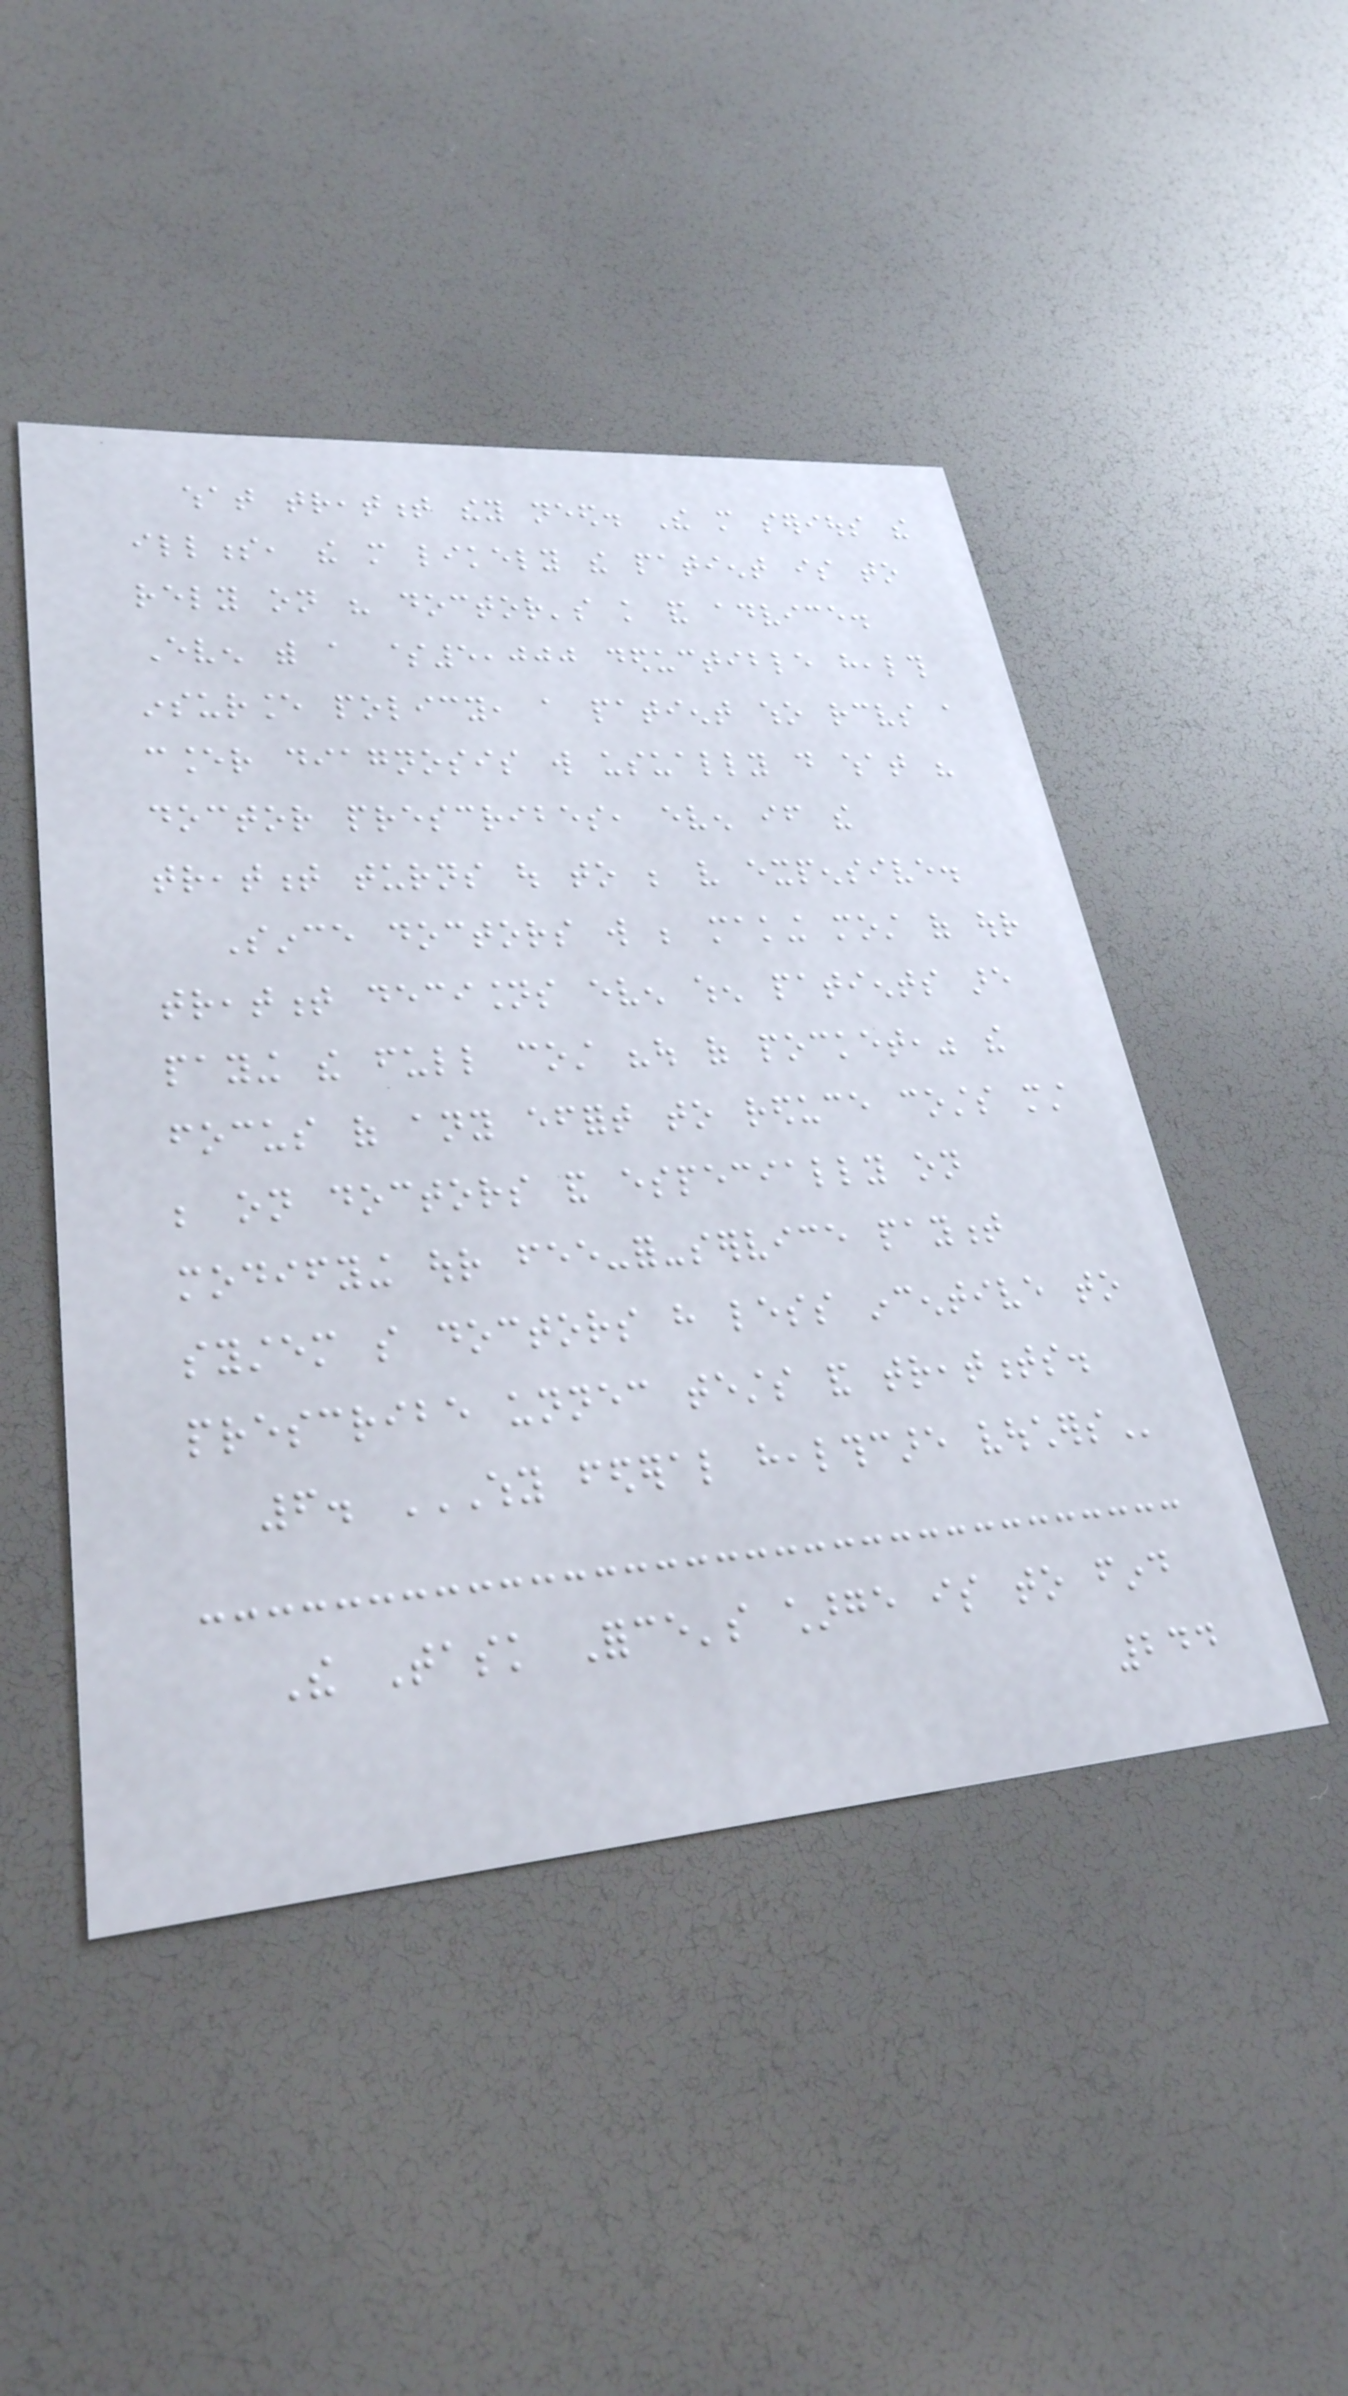what treatment they need. The more serious the
illness, the more likely the patient is to
rely on his doctor's knowledge and advice.
Even with a $5,000 deductible health
insurance policy, a patient who receives a
cancer diagnosis will usually do what his
doctor prescribes, even if the
treatment turns out to be very expensive.
Since doctors will be making most of our
treatment decisions even when patients are
paying the full cost "out of pocket," the
focus of any effort to reduce costs must
be on doctors and especially on
modifying our fee-for-service payment
system so doctors have less incentive to
prescribe unnecessary tests and treatments.
6. WHY FEDERAL HEALTHCARE VOUCHERS
The Task Force's charge is to find
244
